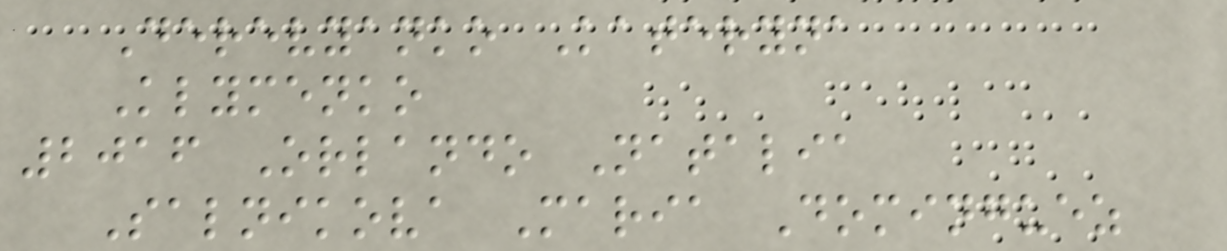Derevyanko Kateryna
Klymenko
2016 Orlando Natalia
Salnikova Maria Dominguez
